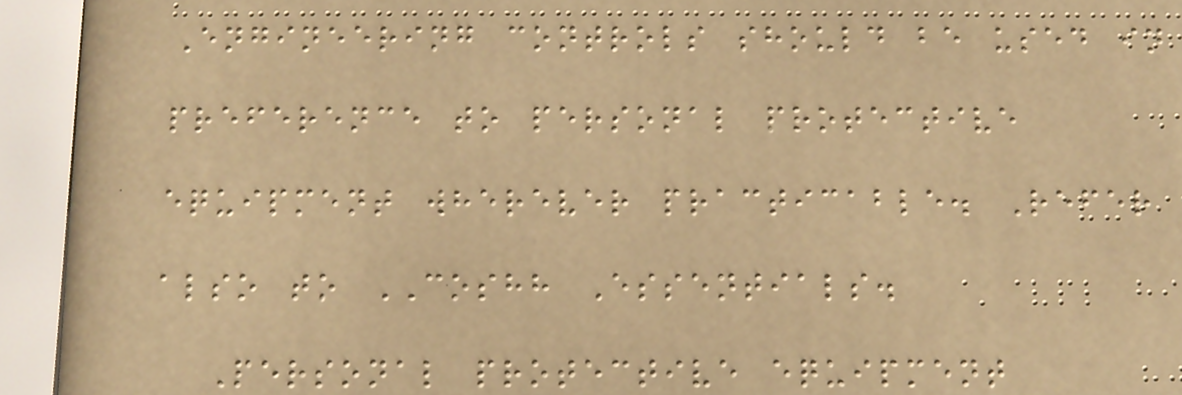Engineering controls should be used in
preference to personal protective
equipment wherever practicable. Refer
also to COSHH Essentials.
Personal protective equipment
